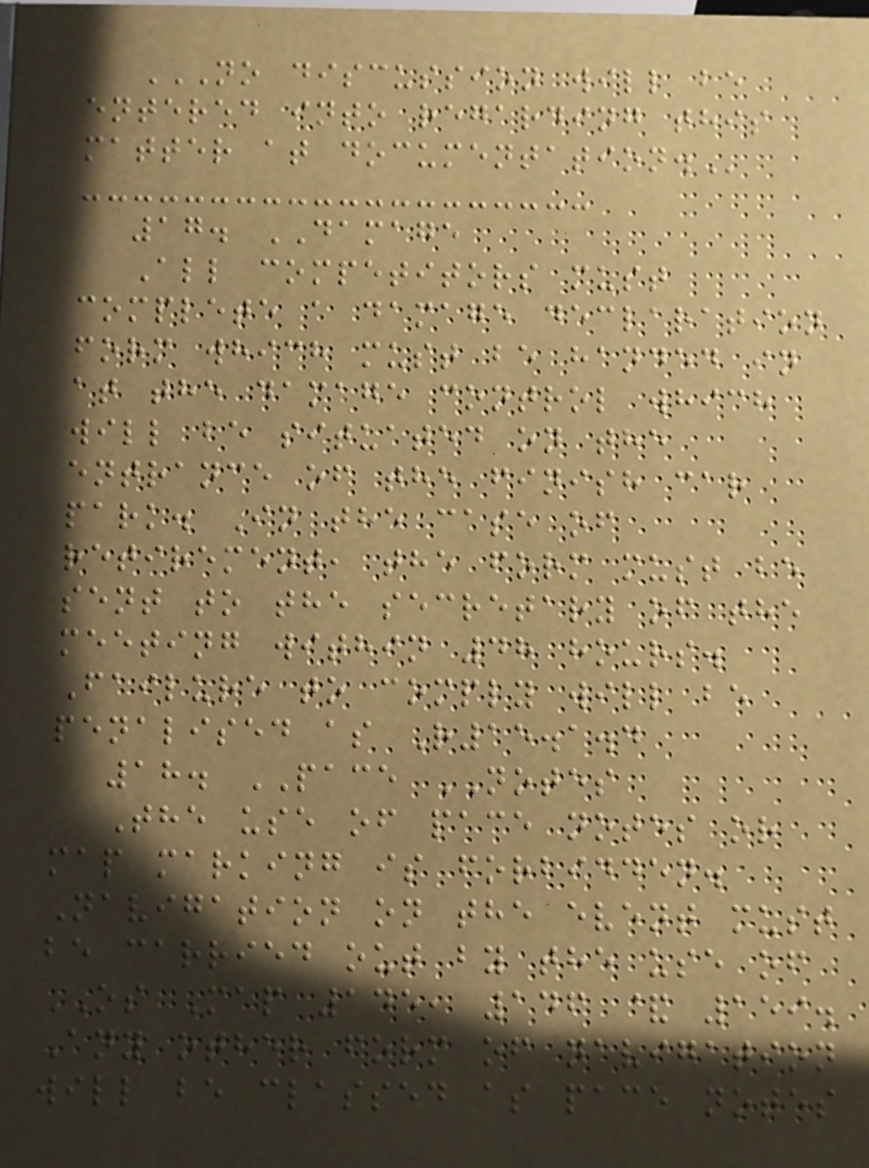NO DISCUSSION WILL BE
ENTERED INTO REGARDING THIS
MATTER AT DOCUMENTATION.
17. DAMAGE
All competitors must
complete a damage declaration
form which must be handed in
at the damage control which
will be situated on the
entrance of the finish car
park. In the case of
retirement, the form must be
sent to the secretary of the
meeting within 48 hours.
Failure to comply will be
penalised as R15.1.4
18. PACE NOTES
The use of pace notes or
map marking is forbidden.
Navigation on the event must
be carried out by the use of
OS Map 145, 146 & 159.
Any other form of navigation
will be classed as pace notes
